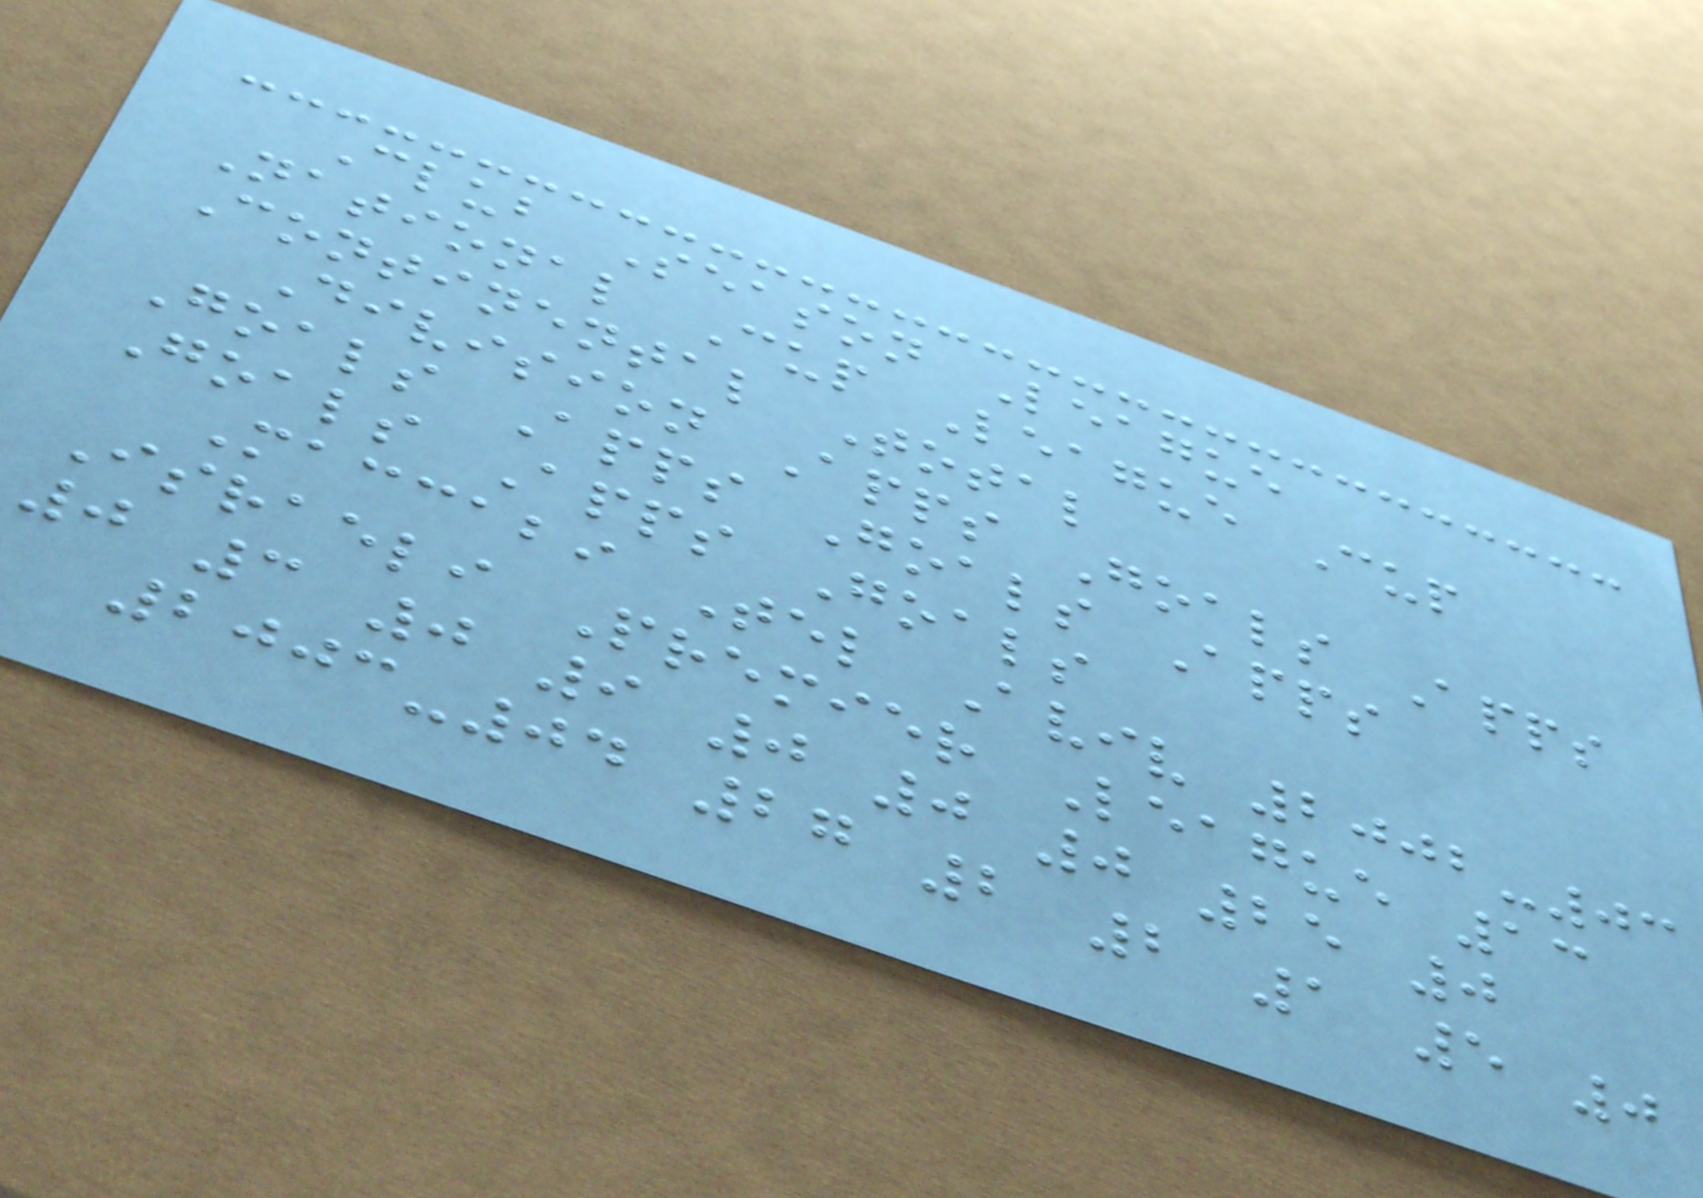Club Season League
National Cup League Cup
Continental Total
Division Apps Goals Apps
Goals Apps Goals Apps
Goals Apps Goals
Maccabi Tel Aviv 2002-03
Israeli Premier League 13
0 3 0 9 0 0 0 25 0
2003-04 27 2 2 1 5 0
